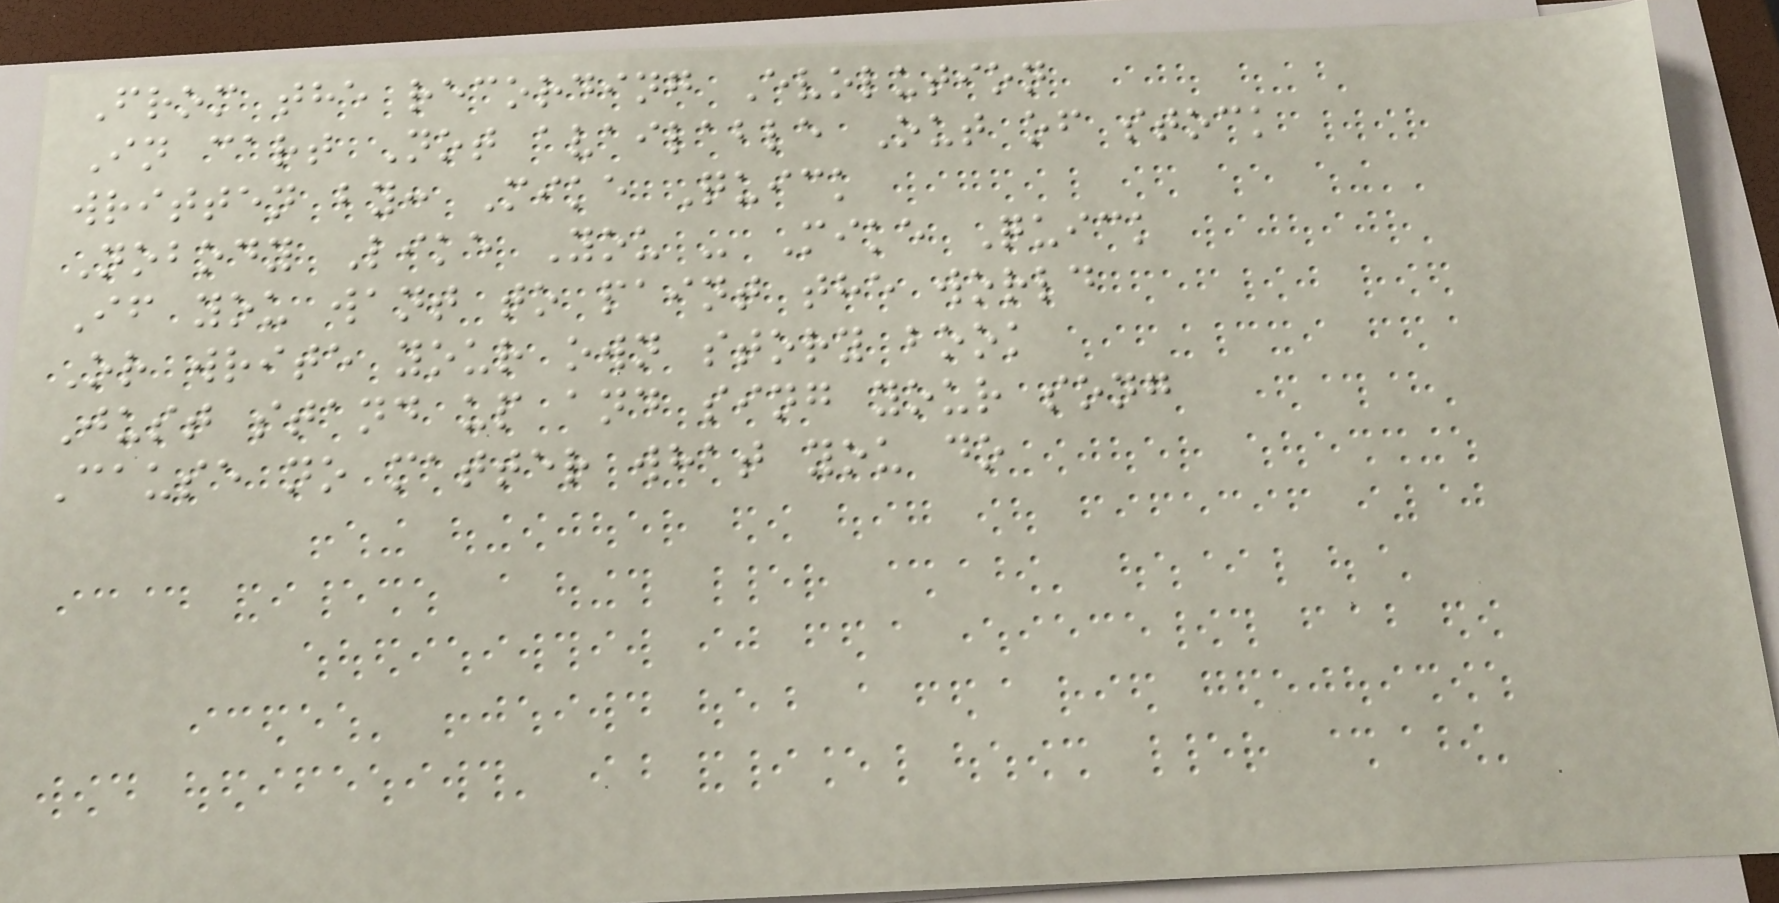From the recording Evolution
In cart Not available Out of stock
written by: Mike Quick
Nobody Like You - Mike Quick
If you want to paint the world
Or write your own story book
Just stand up and sing your song
Cause no matter what you do
